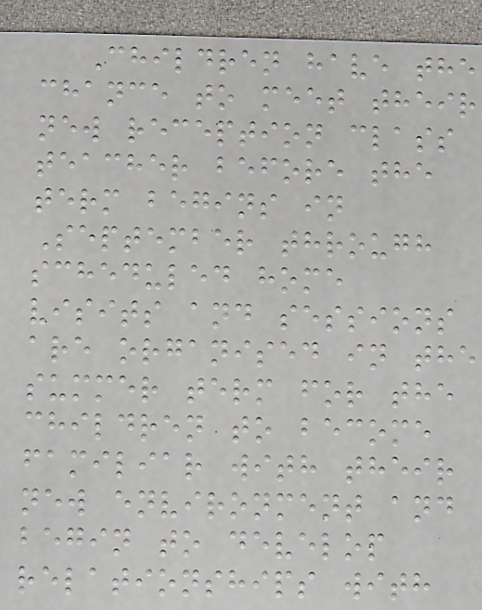Children have the
chance to meet their
new reception class
teacher before the
term begins in
September through
scheduled home
visits and sessions
are organised in the
summer term for the
children to become
familiar with their
new environment and
begin to develop
relationships with
